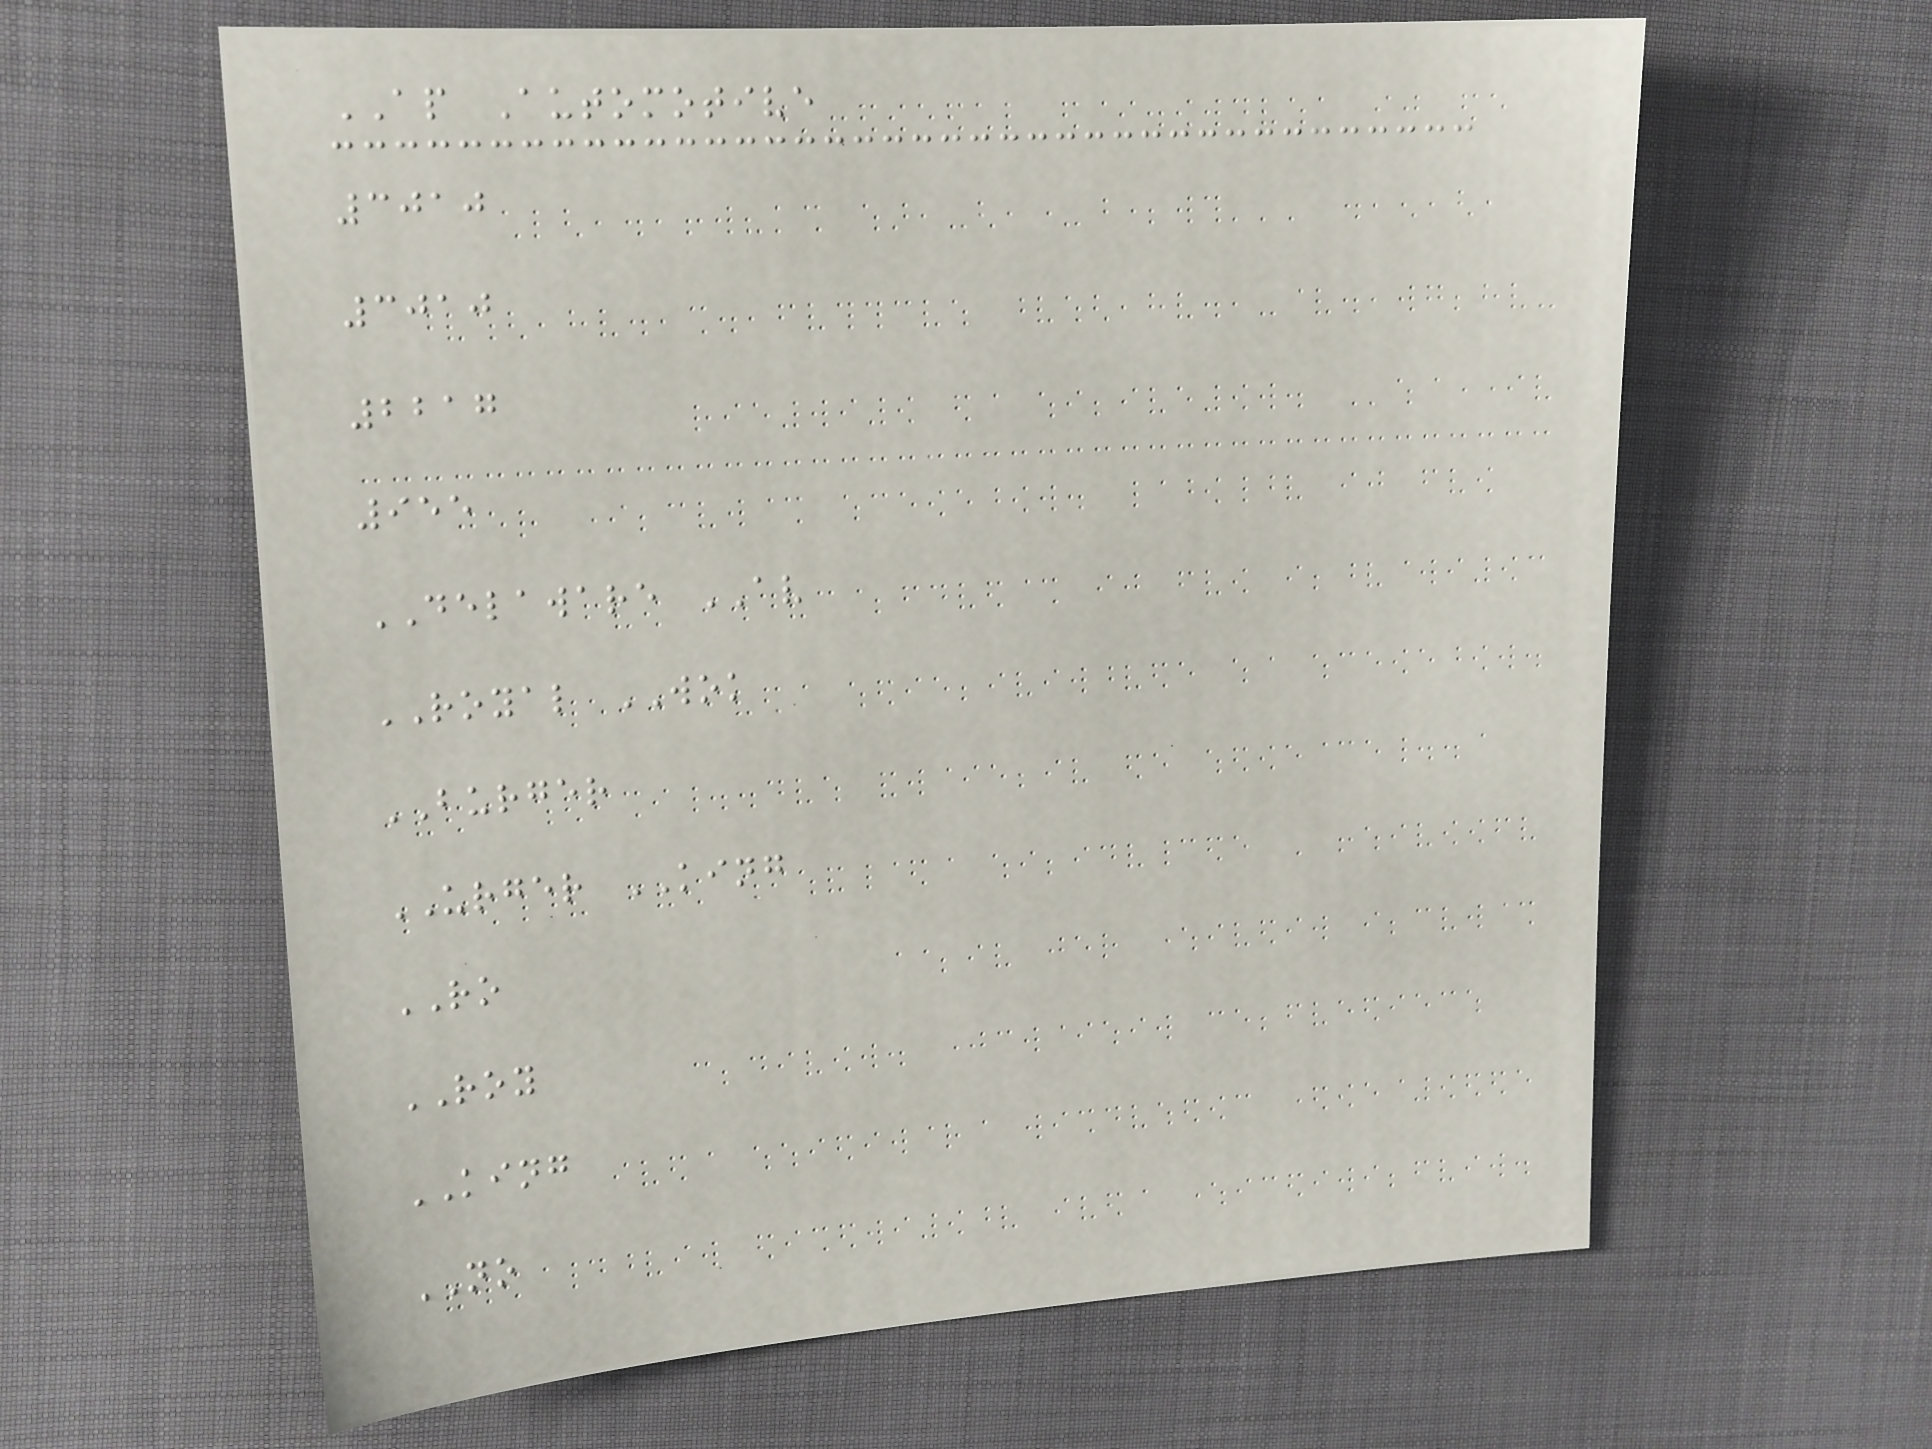AP Automotive
3010
3010
2217
955
DELAWARE AV
ROYAL WOK
BURGER
URGER KING
RO
ROY
KING
NO
